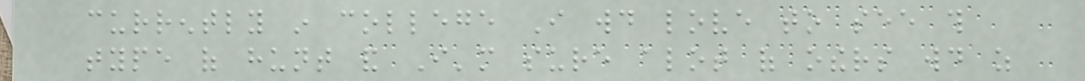currently in college I would love to see this
type of hunt and I'm sure alot of others would as
